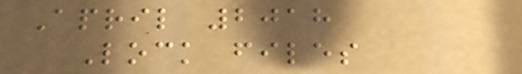April 2018
Lock files
